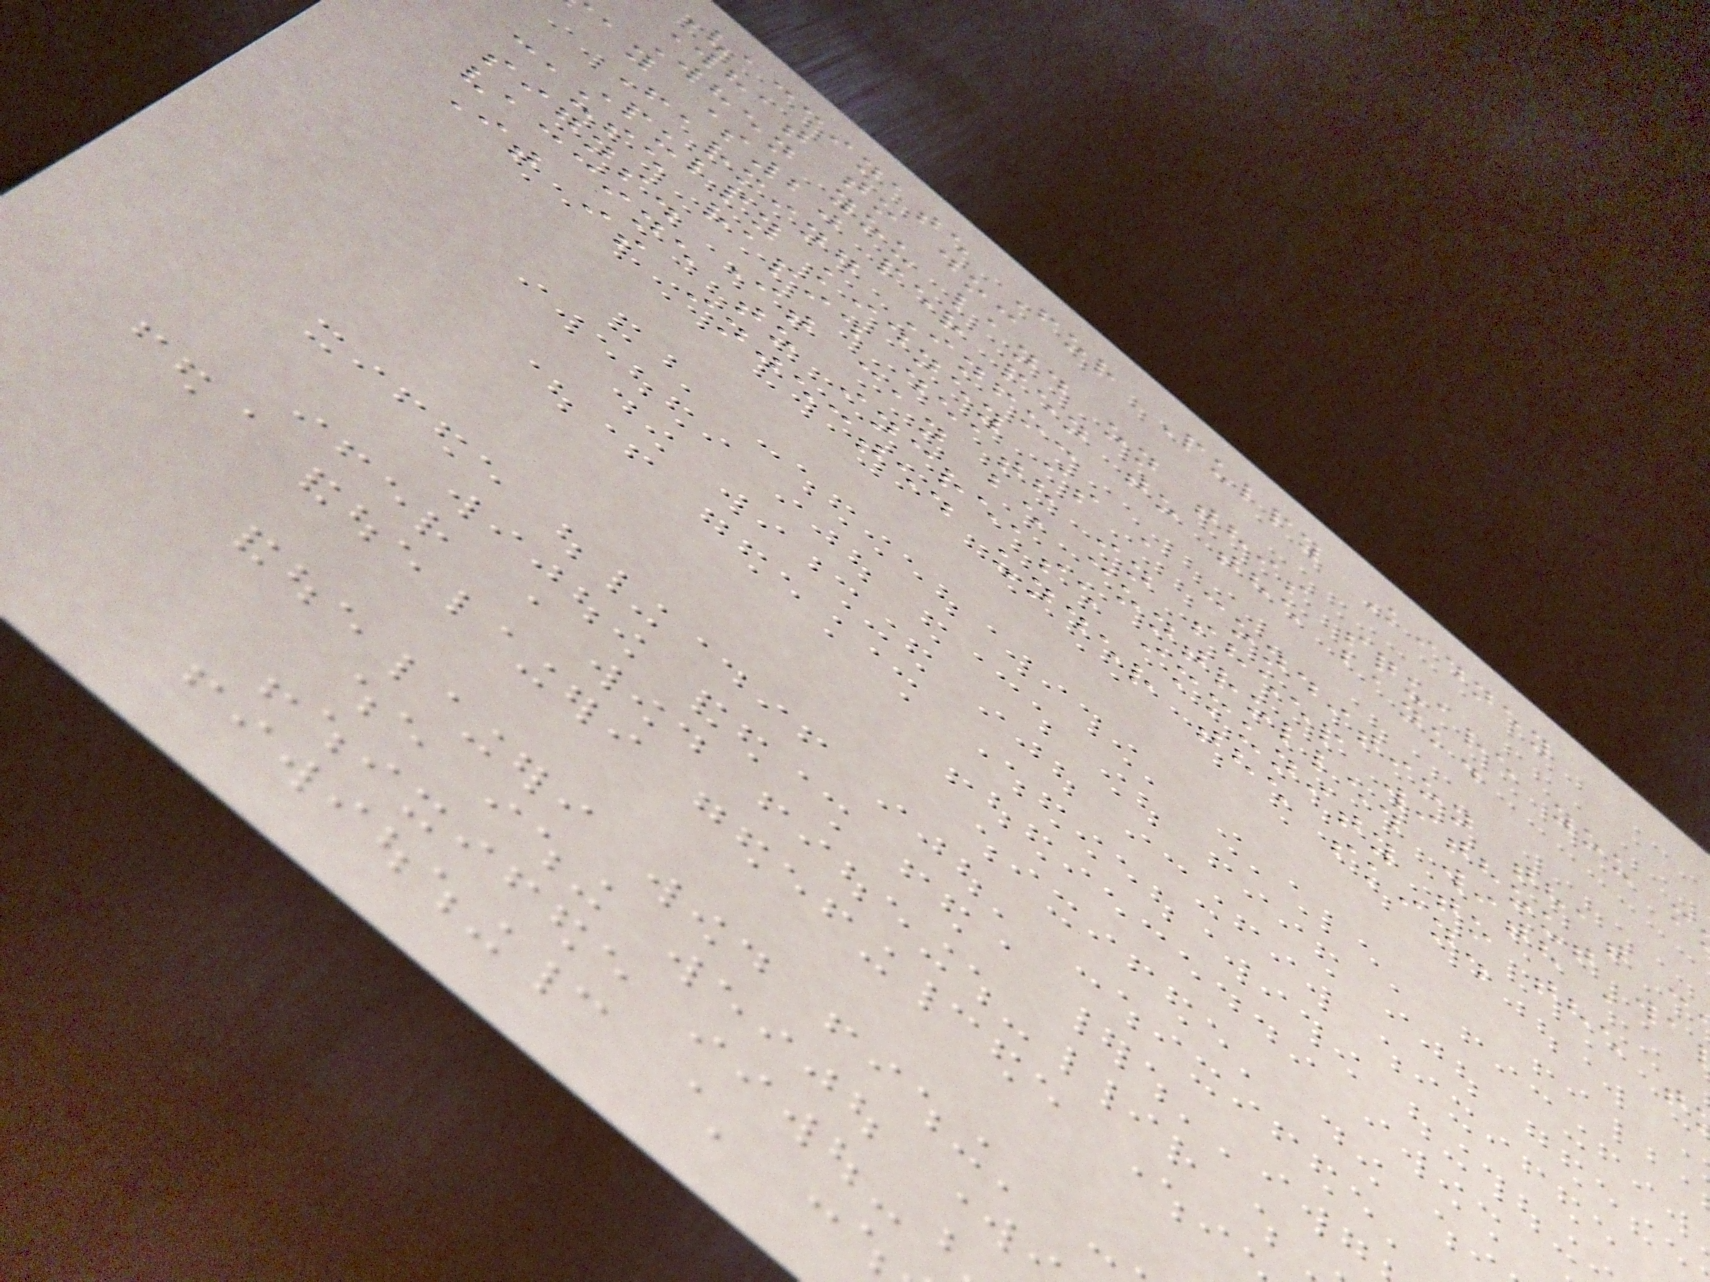Vaccinate For Pulpy Kidney
What to do:
When you land on this square you m
ay $20 per pen to the bank.
Farming Info:
Pulpy kidney is a condition that c
cause rapid death in sheep without wa
signs. It can be controlled with a
vaccine to increase immunity to the t
It is injected under the skin.
